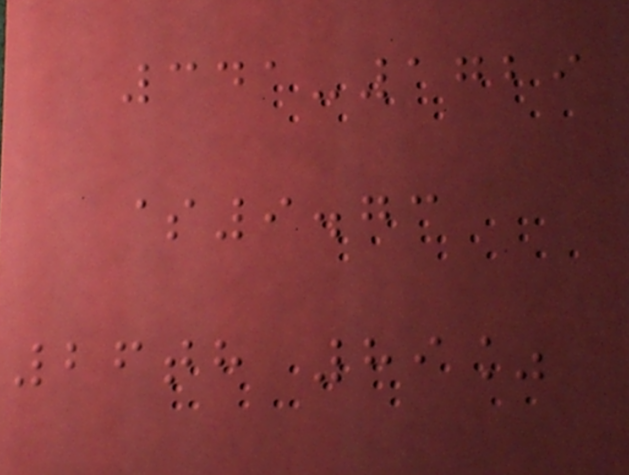341-1729
$9.73
26th 89%
